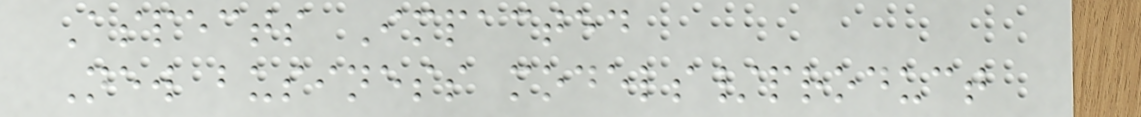Aspects Impacted
New business models/product
